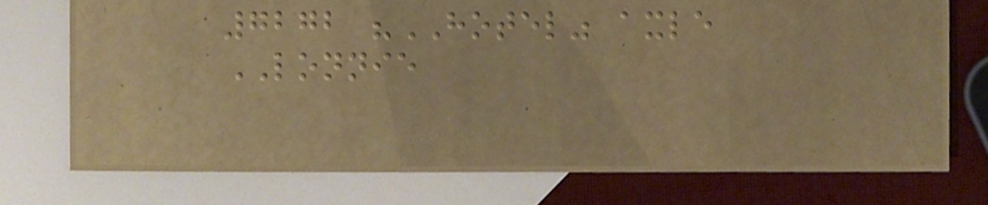7272 "HOTEL" axle
LONNIE
